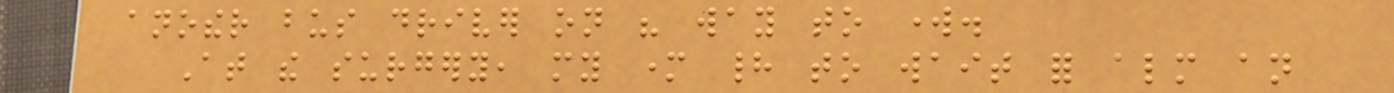another bus driver on his way to work.
At the surgery, my mother had to wait for almost an
